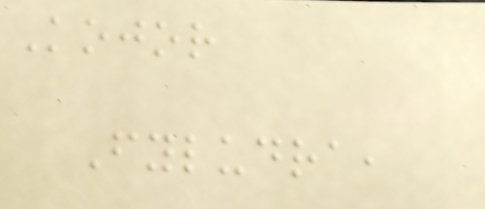Kojor
Fyludra,
